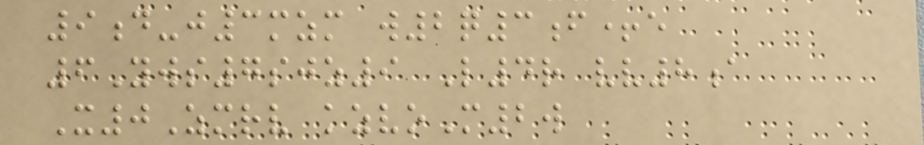9d-j3mzm w2q3f+e
6Yws7sjz9 L4r vv8a
X0Zmrv kzvoM2w
